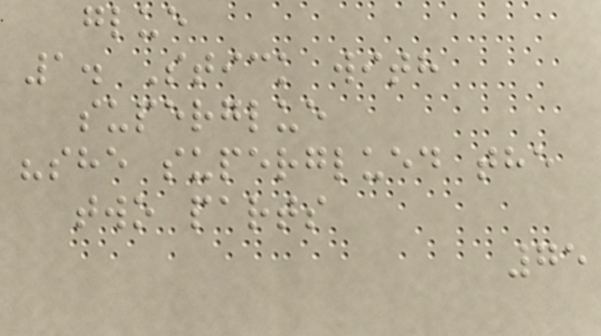glue
1. Stick with
superglue
"she superglued the
two parts
75
